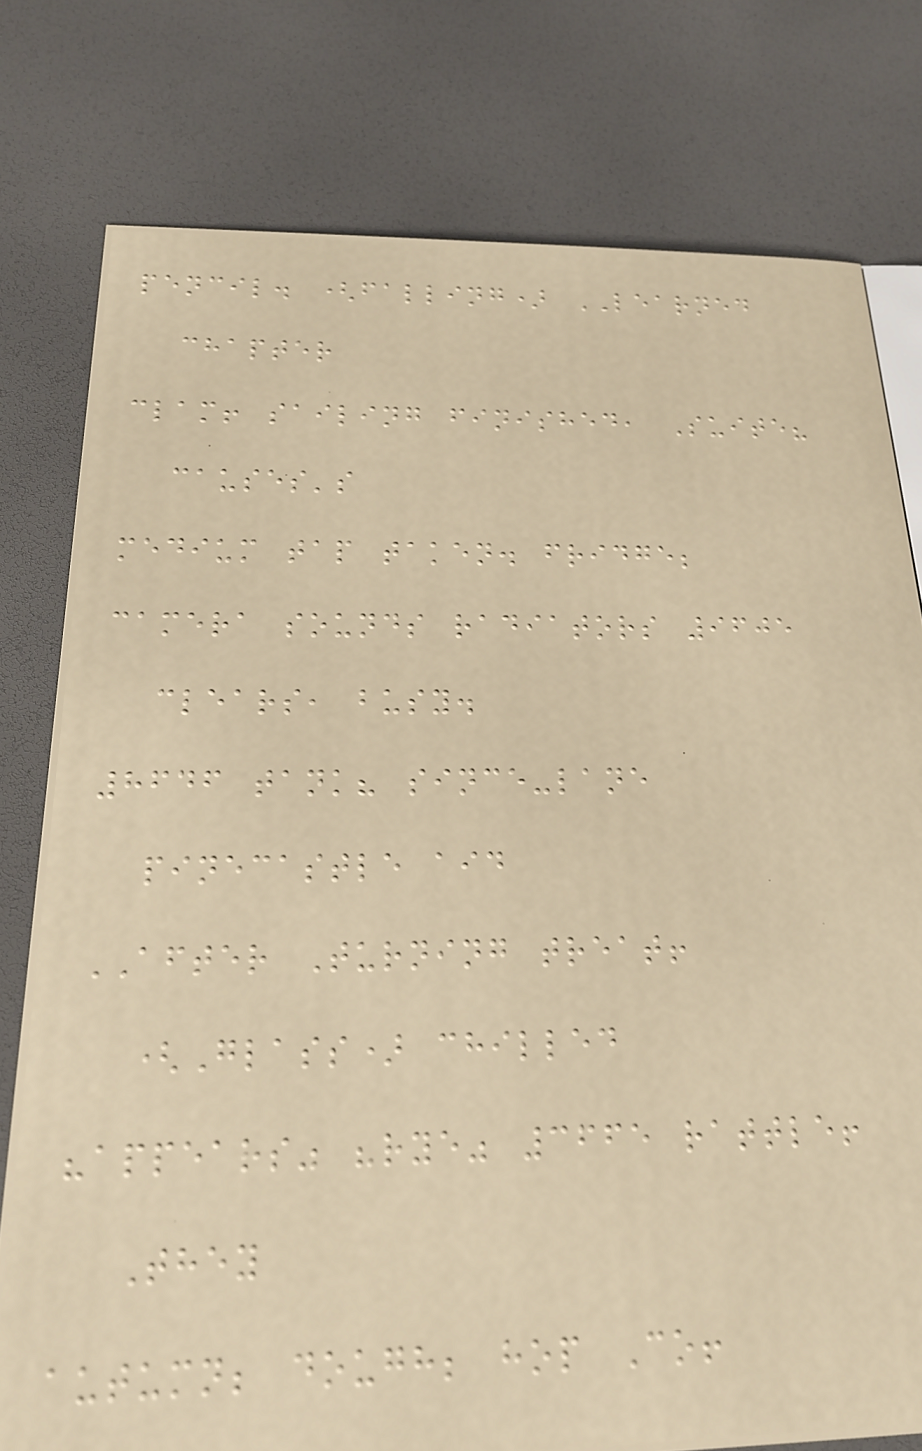pencil. (falling) LEARNED
chapter
clam! sailing finished, Suite?
causes's
medium tap taken. fridge;
camera sounds radiators 9605
clears, busy.
8646 tank? since-lane
pinecastle aid
AFTER Turning treat!
(Glass) chilled
"appears" "rye" 3665 rattle!
They
autumn; dough; hop Co!
